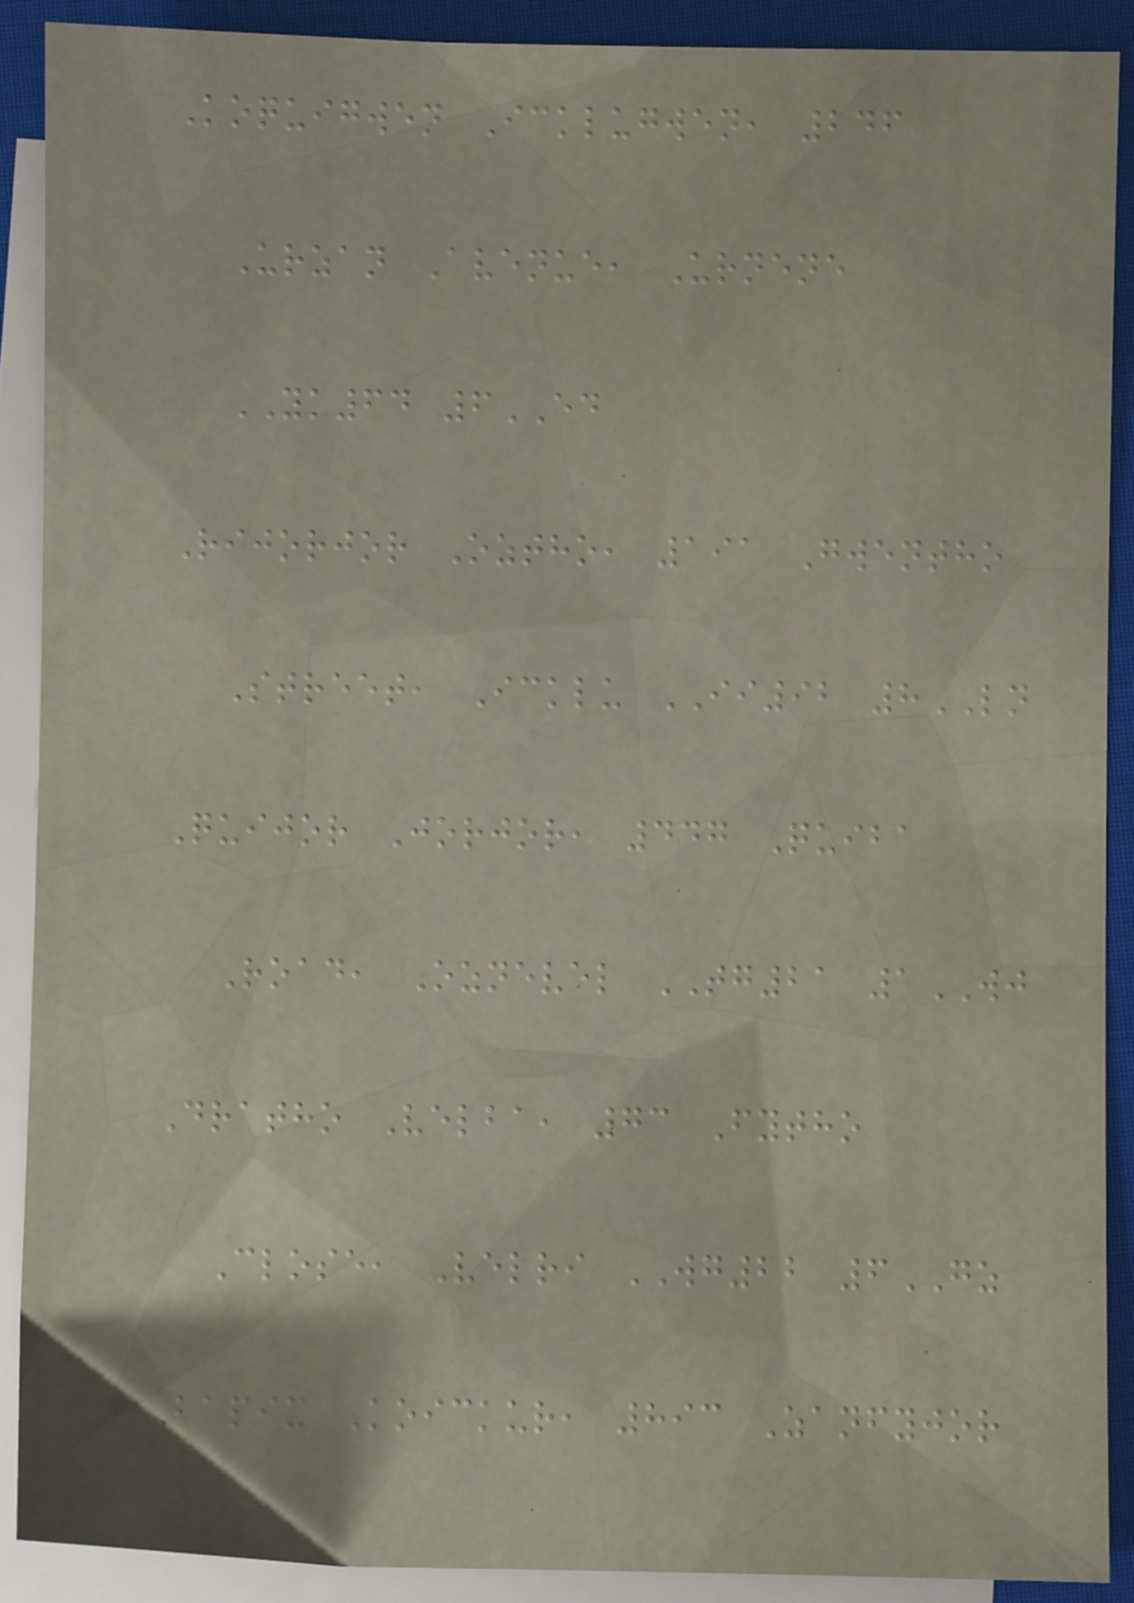Koquigwen Icklugwen, 246
Urzan Avenue, Urnene
YK64 6ED
Rijorjor Oztho, 191 Gwentho
Street, Icklu II92 8LN
Quijor Jorjor, 447 Quiba
Road, Oznevel TG21 1WJ
Dratho Velba, 73 Fytho
Close, Velri WG22 6GZ
Bapix Koickur, 893 Zanfyjor
